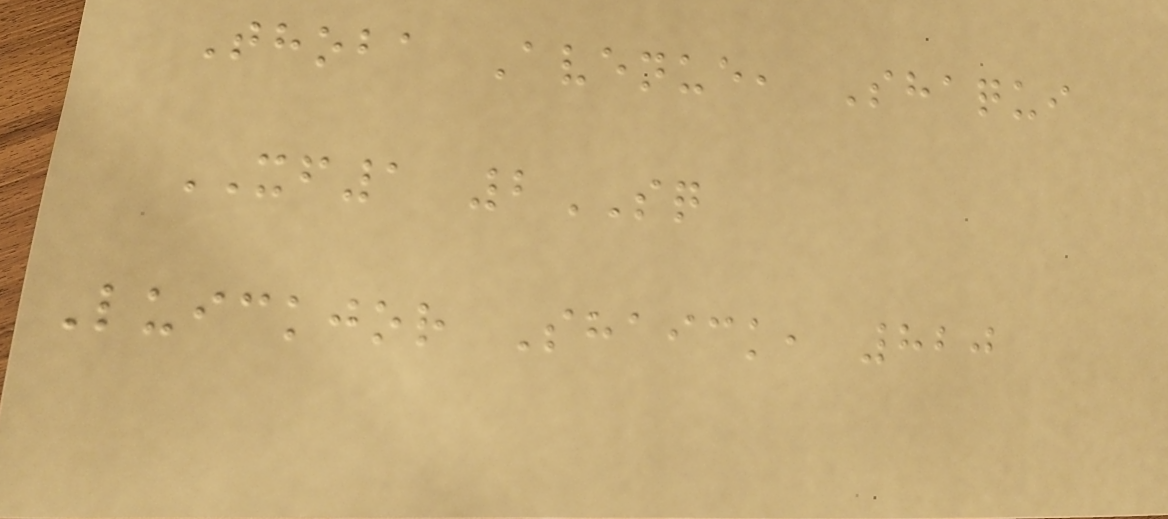Thoba Avenue, Shaqui
XF1 2SQ
Luickjor Shaick, 820
